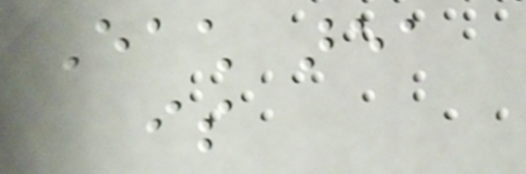Each area
is
